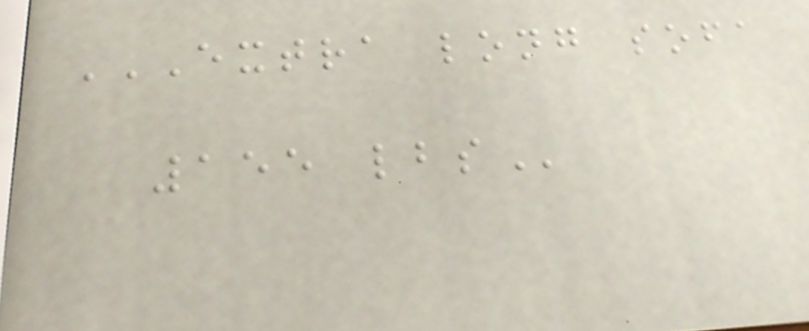EXTRA LONG SOFA
155 LBS
